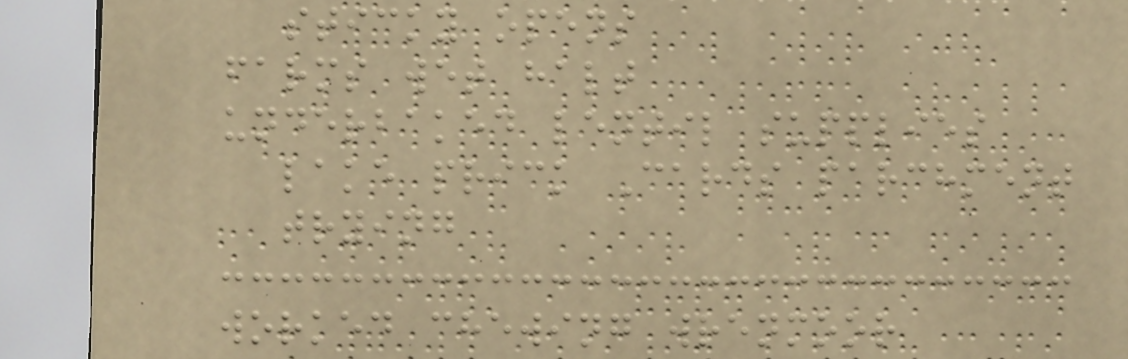sticky opens
farms wet halt
underbaked lentil supplies
lake prick Cards parchment
trying
worked chewing wrenmoor
